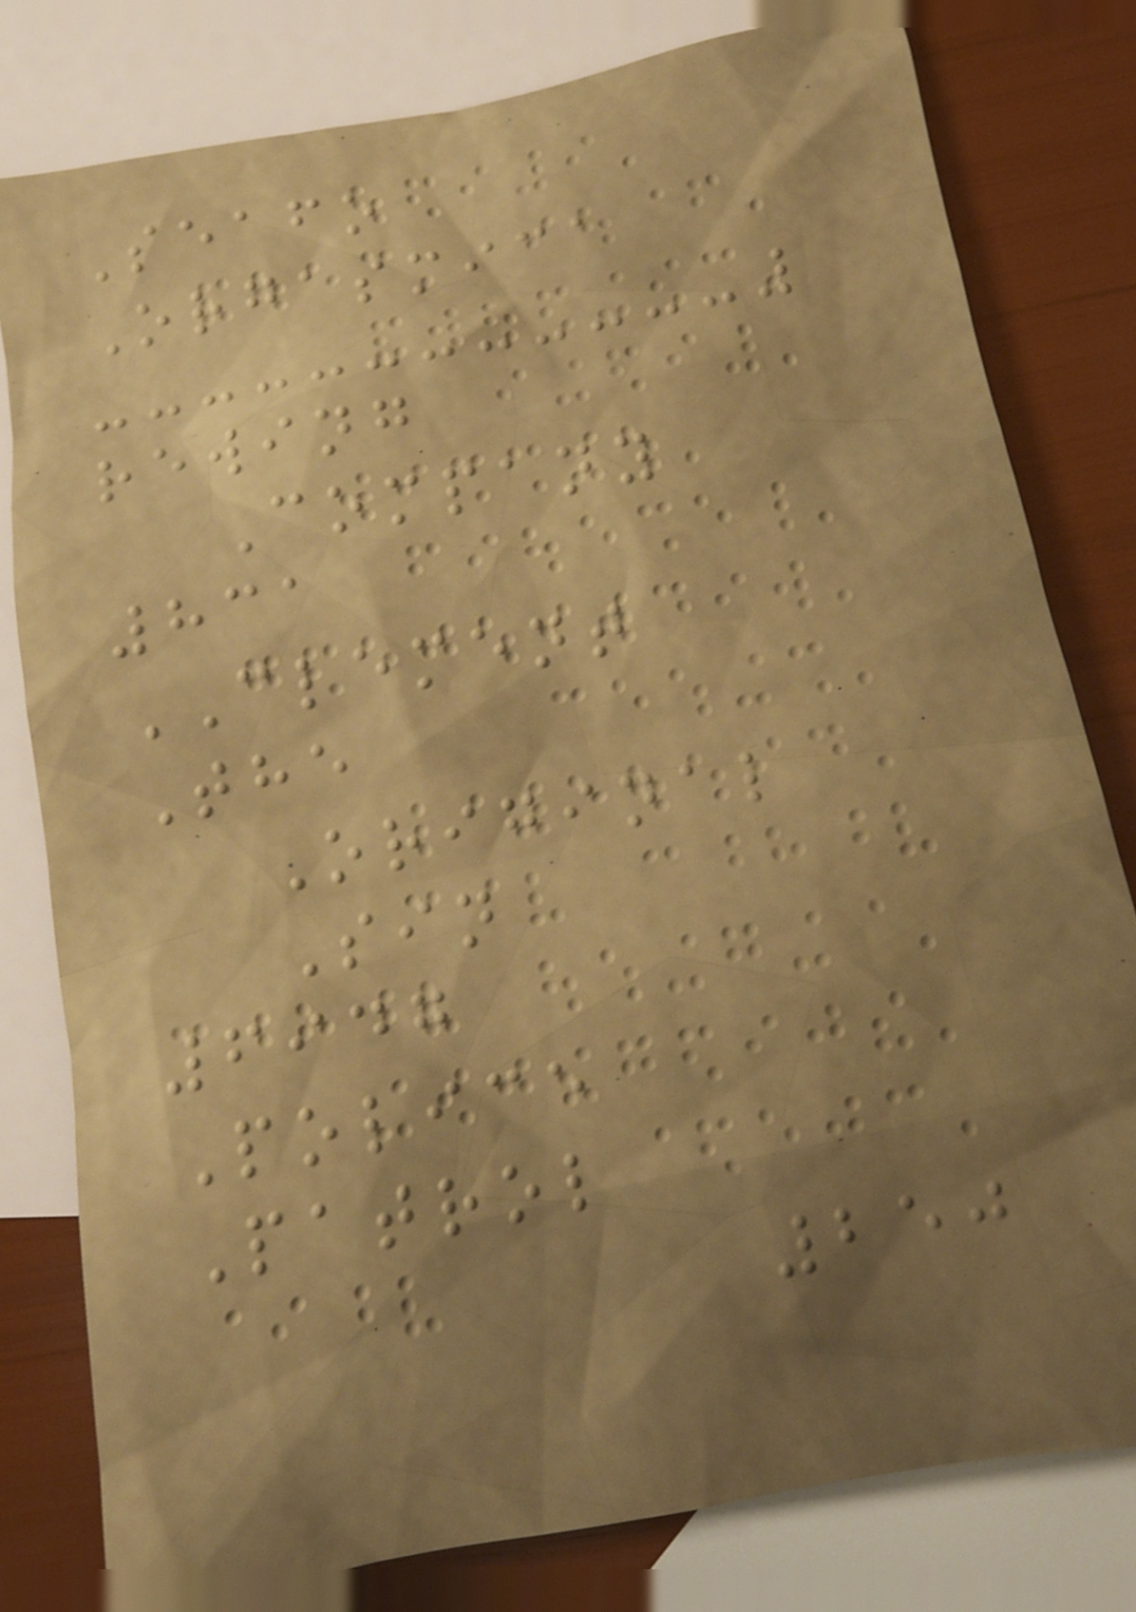Seafo
Orgasmica
rewing
Company
831
CLEMENT
The
Original
Sin
6947
Police
Patrol
250
